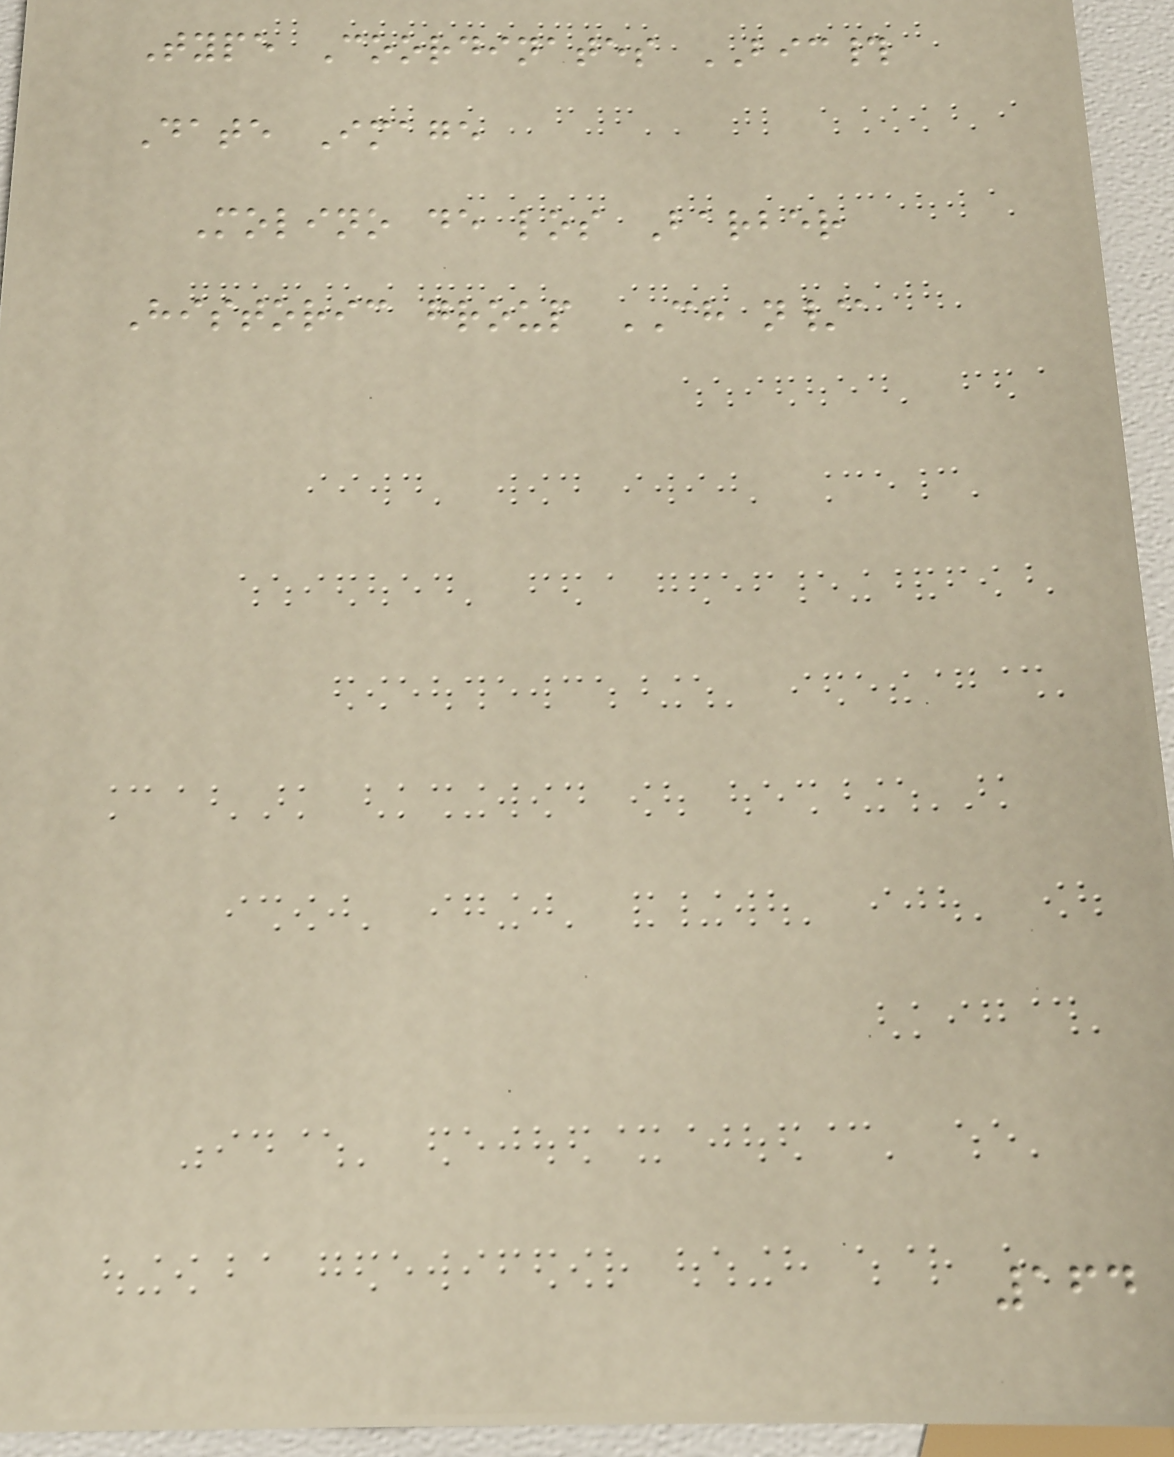Type Coordinates BIC#
Date Image
Molino de los Barber
Historic group CH n/a
164
